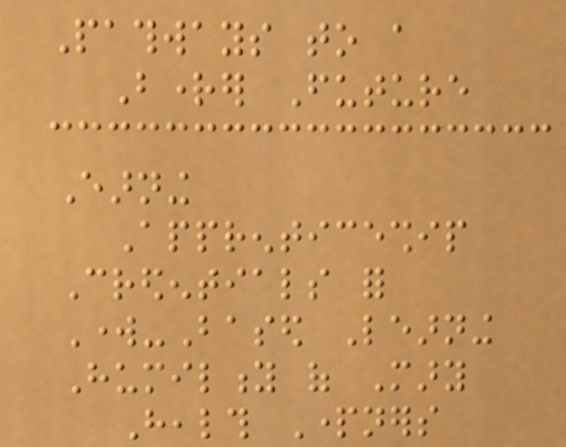Pathways to a
Brighter Future
Earning
Apprenticeship
Credentials for
Work-Based Learning
Humility of Mary
Health Partners
